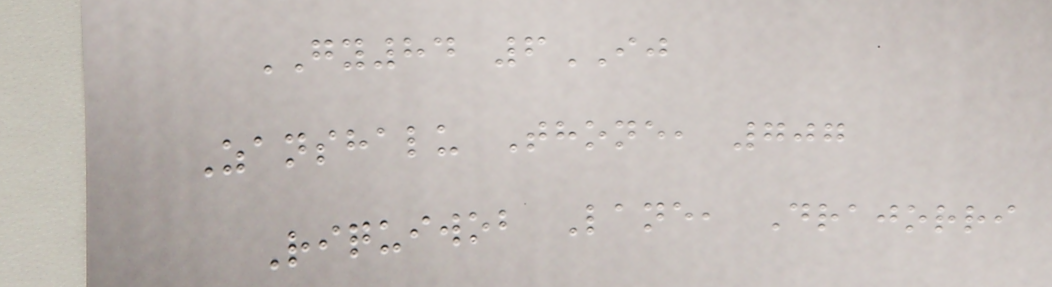GY84 6IJ
Zanshalu Thone, 707
Riquiwob Lane, Drajorri
